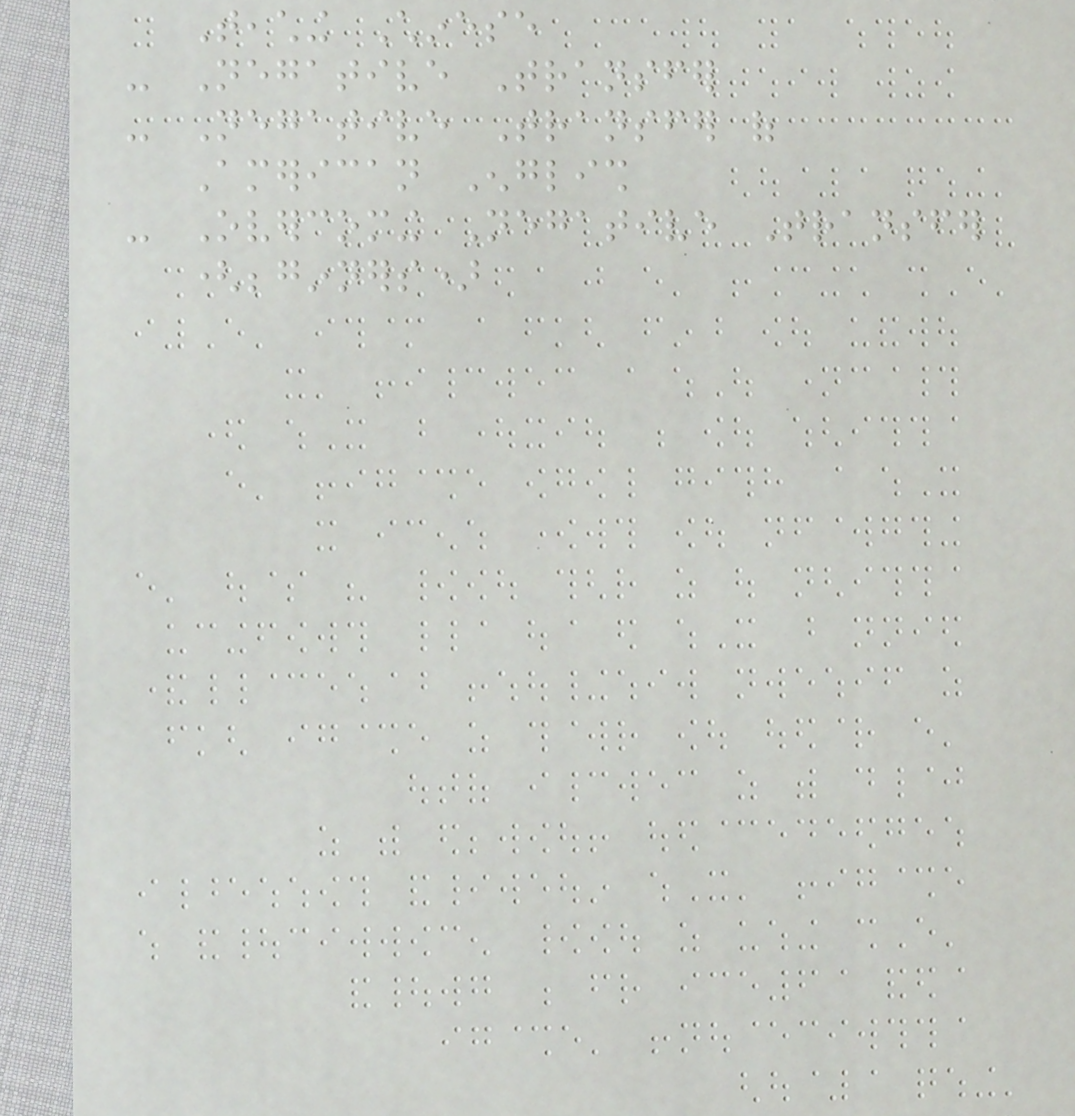Teaching Chinese
- Negative Transfer
- Negative Transfer of
American English
- Overcoming Negative Transfer
(beginners)
